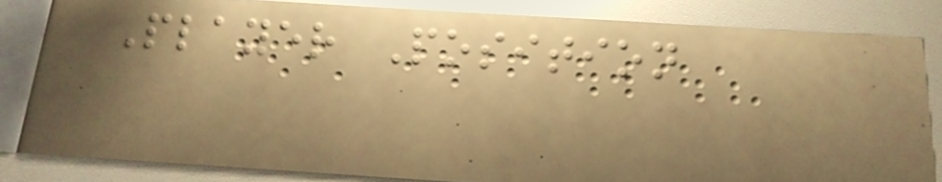Player Position
